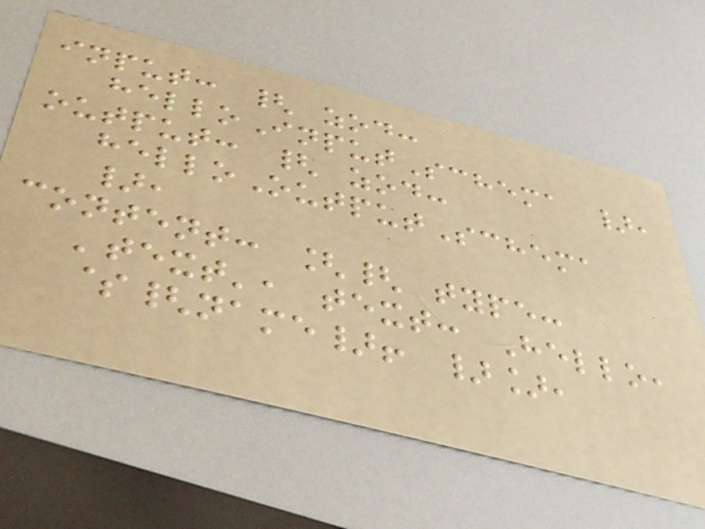input: { zod:
helloInputSchema },
output: { zod:
helloOutputSchema
},
content: [{ type:
'text', text: Hello,
${name}! }],
